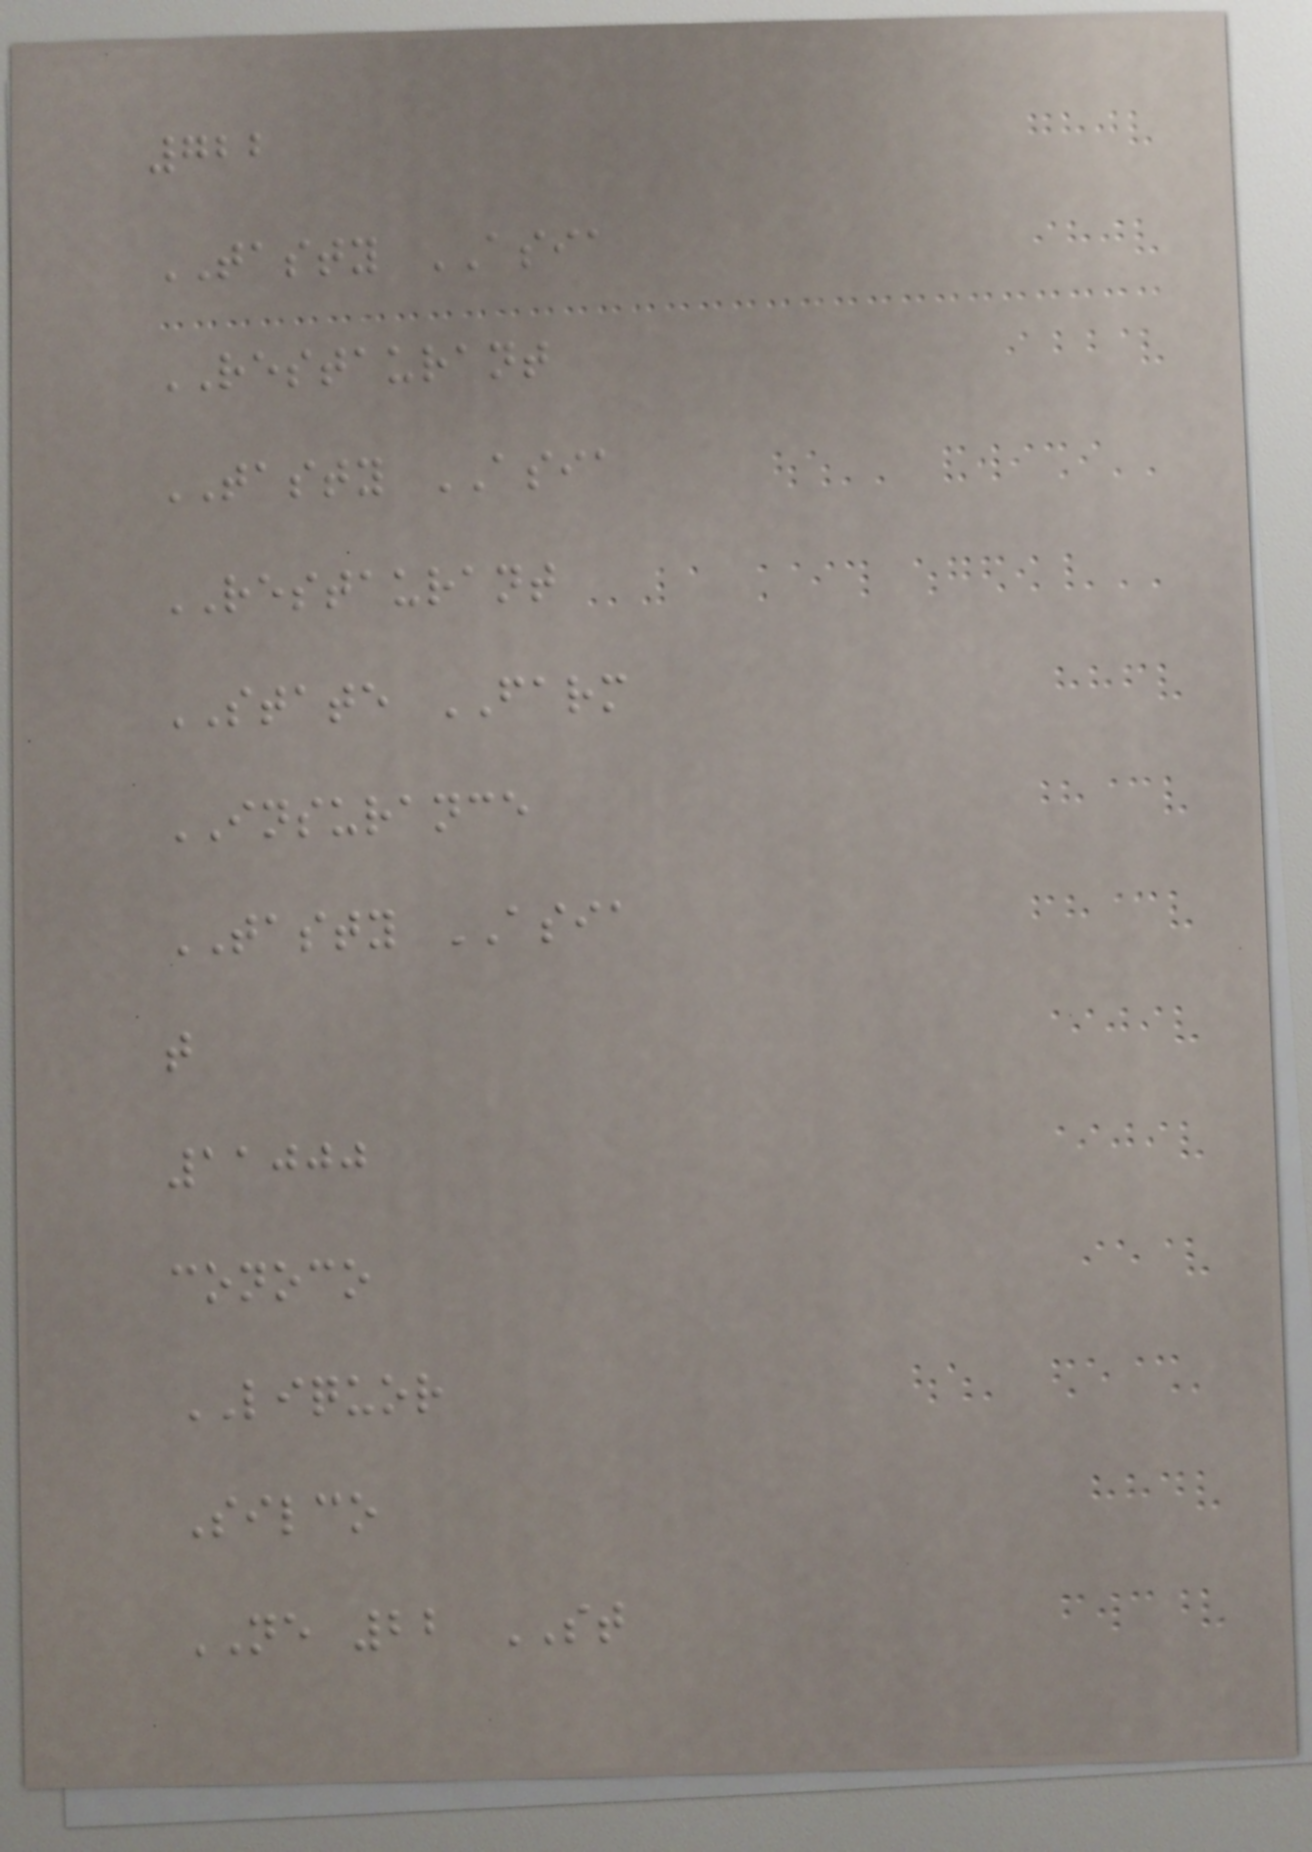722
TASTY ASIA
RESTAURANT
TASTY ASIA
RESTAURANT
STATE FARM
INSURANCE
TASTY ASIA
t
11000
conoco
LIQUOR
Silco
NE 22 ST
